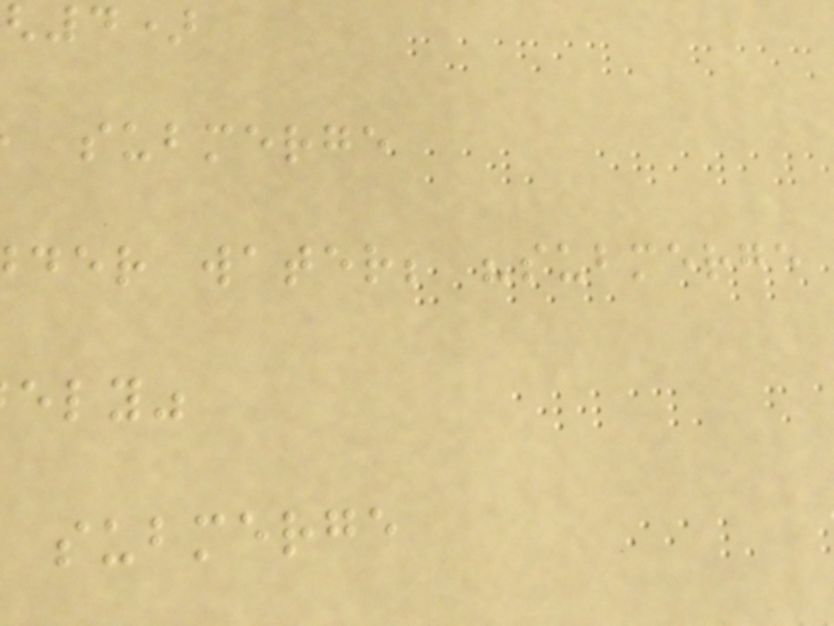4)
submerge
der water; "submerge
ely"
submerge
